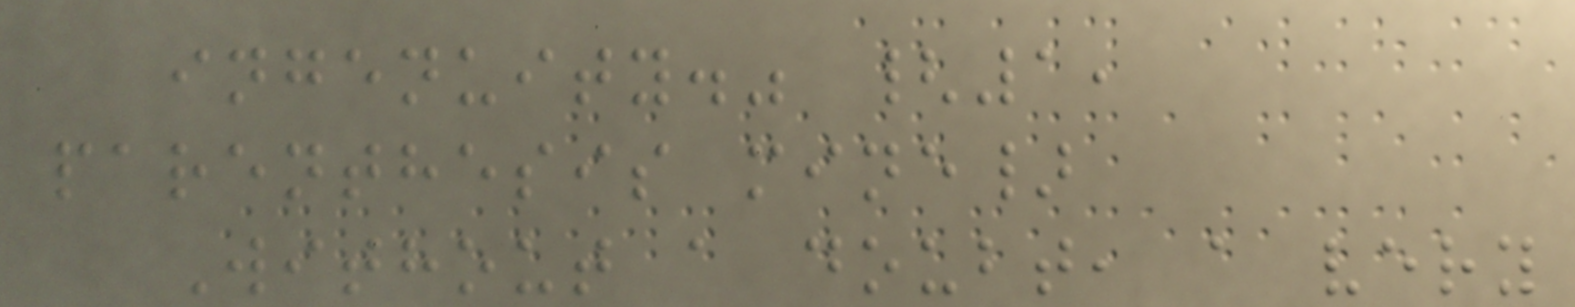ingenuity." {1,
parenthesis mine}
Without a doubt, a very
